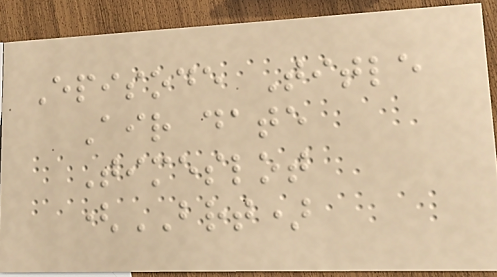Episode Title
Air date
Timeslot
(BRT)
